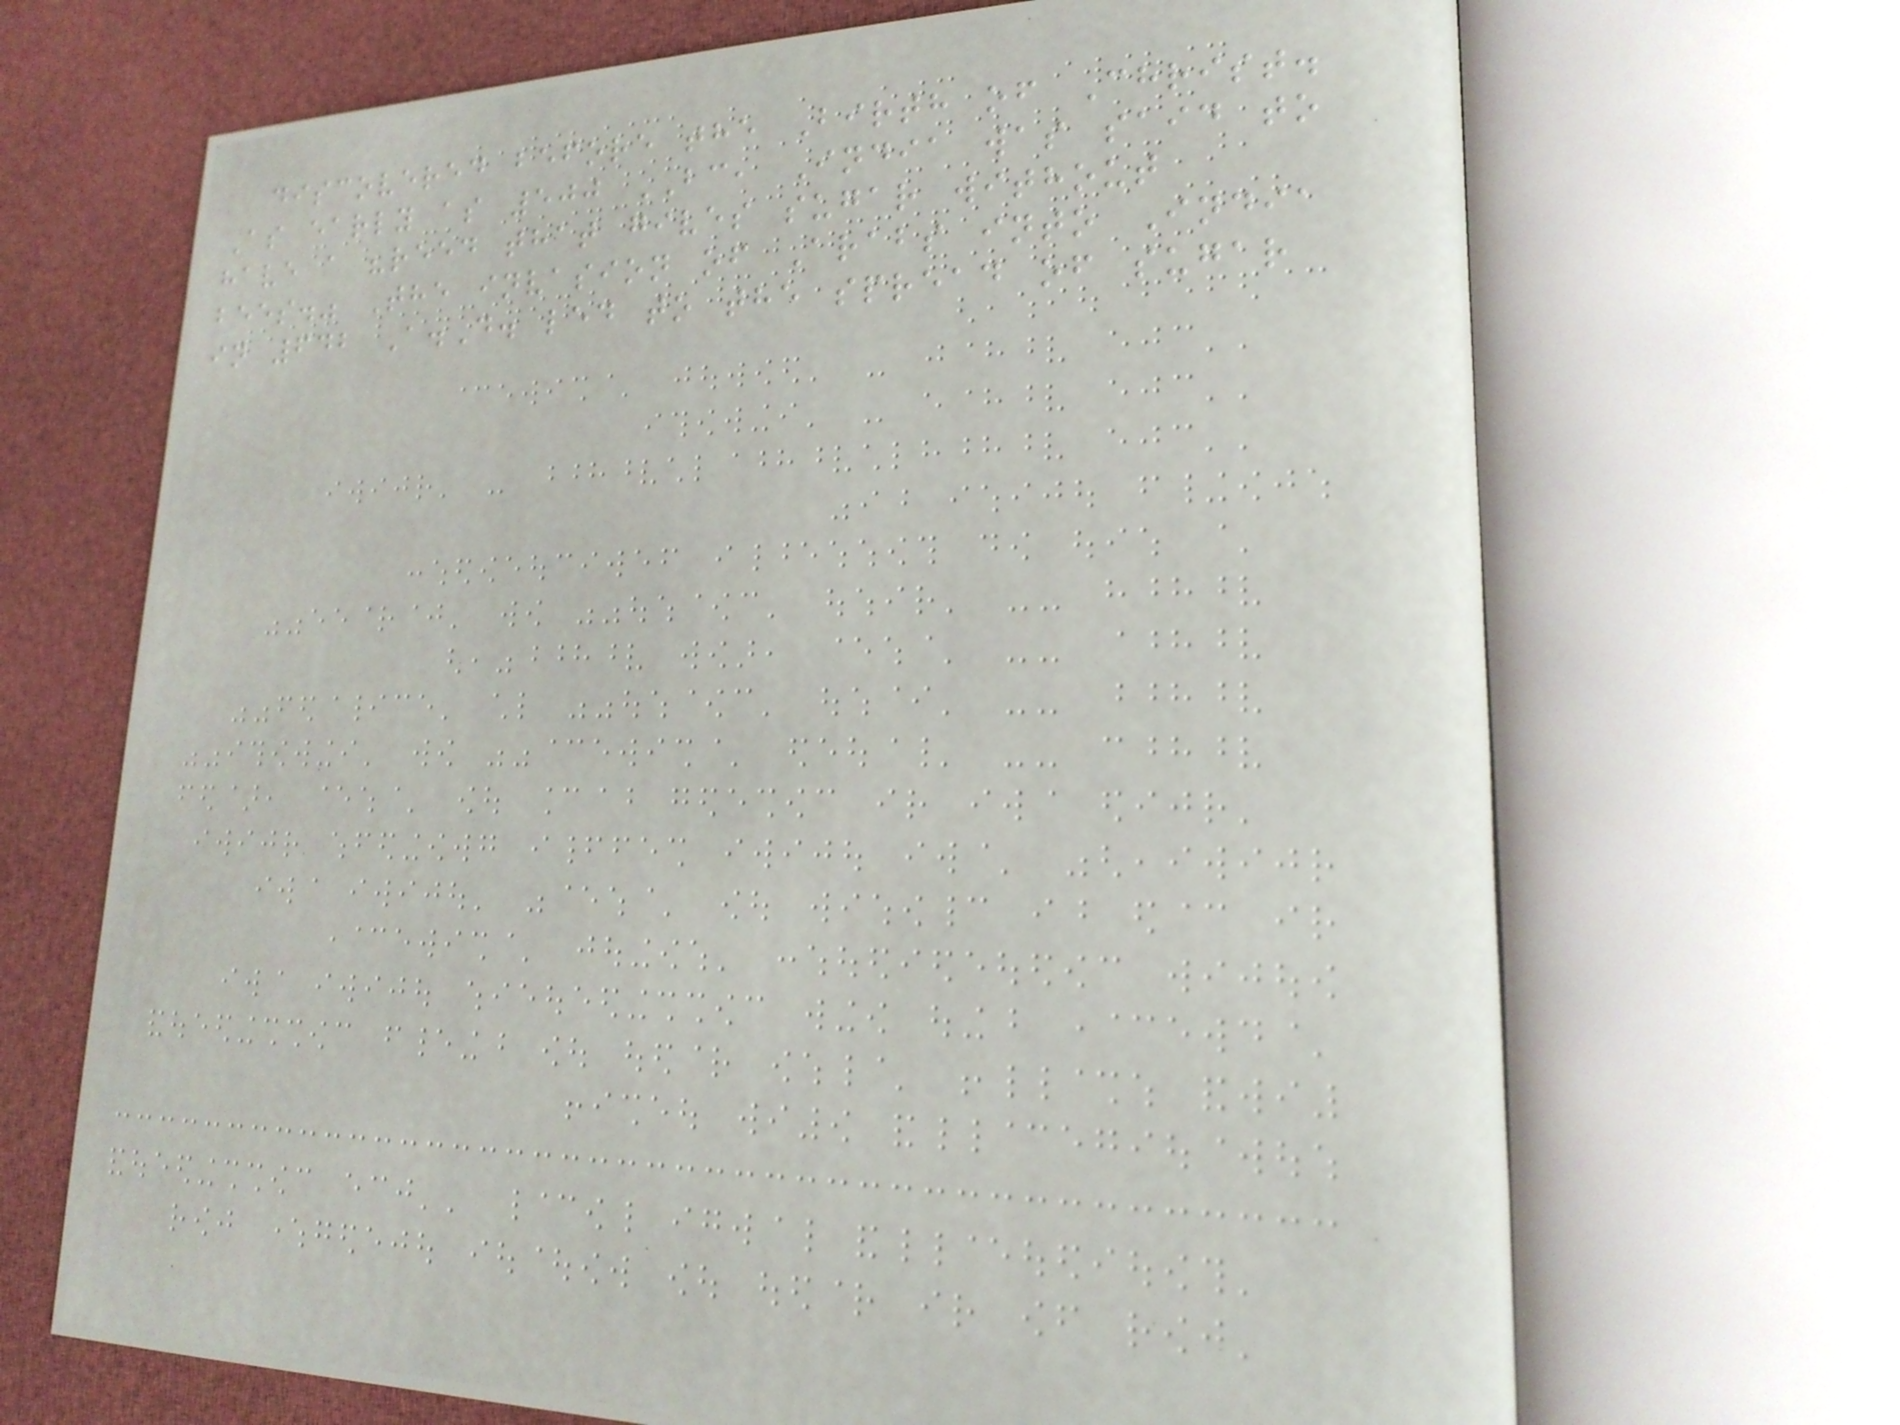discovered before the Birth of Christ.
As early as 500 BC, India was said to
have a "reed that gives sugar without
bees." The invasion of Arabs into India
in 642 A.D. led to the spread of sugar
